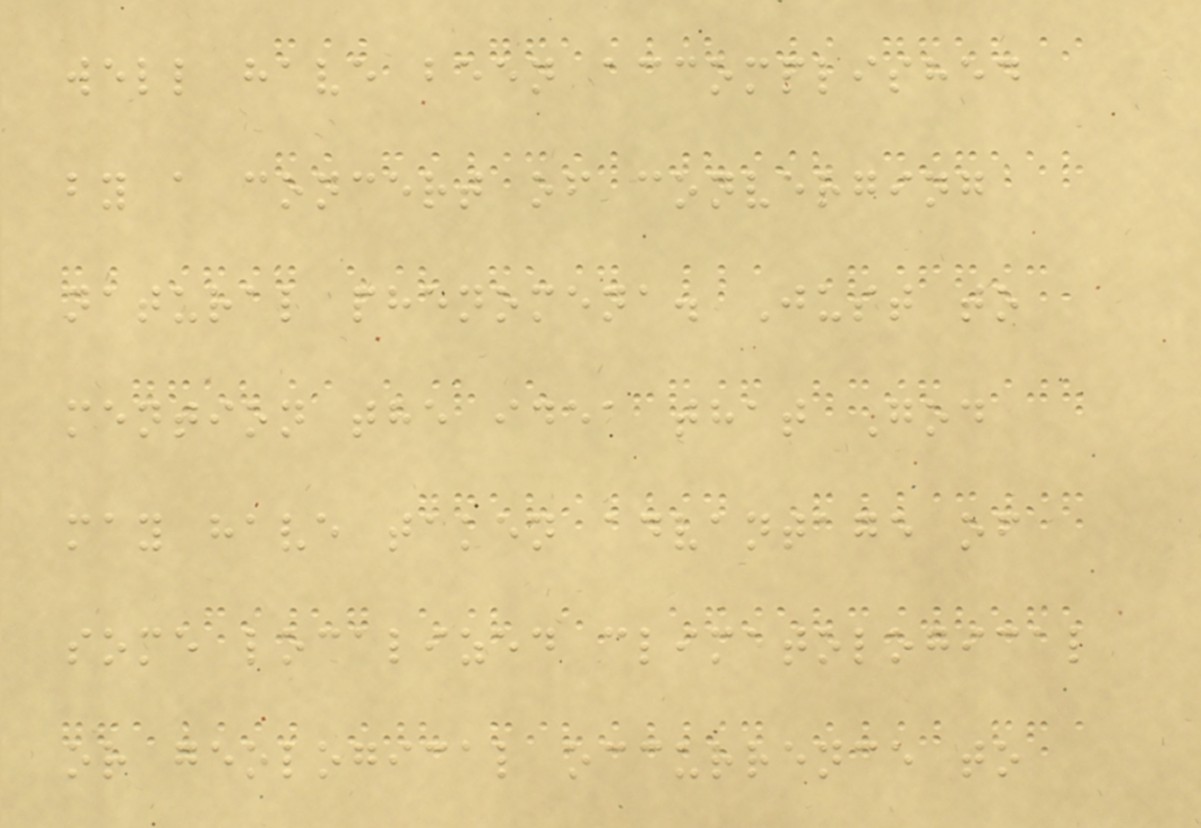well have been accomplished
by a concert of converging
natural phenomena. Just to
mention the idea that God
may have taken advantage of
some localized climatological
or geological occurrence to
